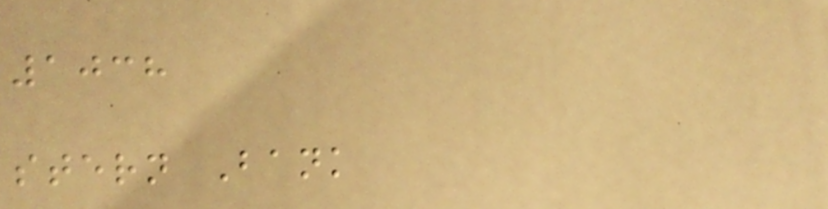1038
stern Bank
